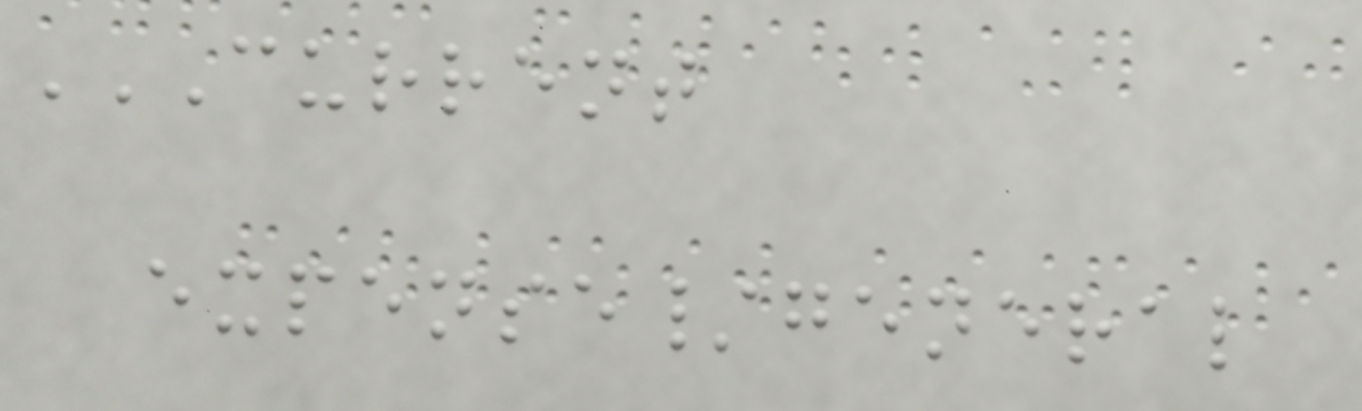CURRENT
EXPENSE/GENERAL
